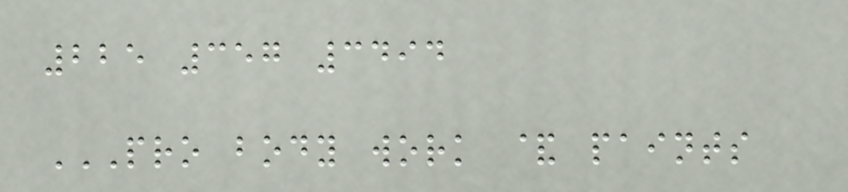225 357 3494
PRO BODY WORK & PAINTS
